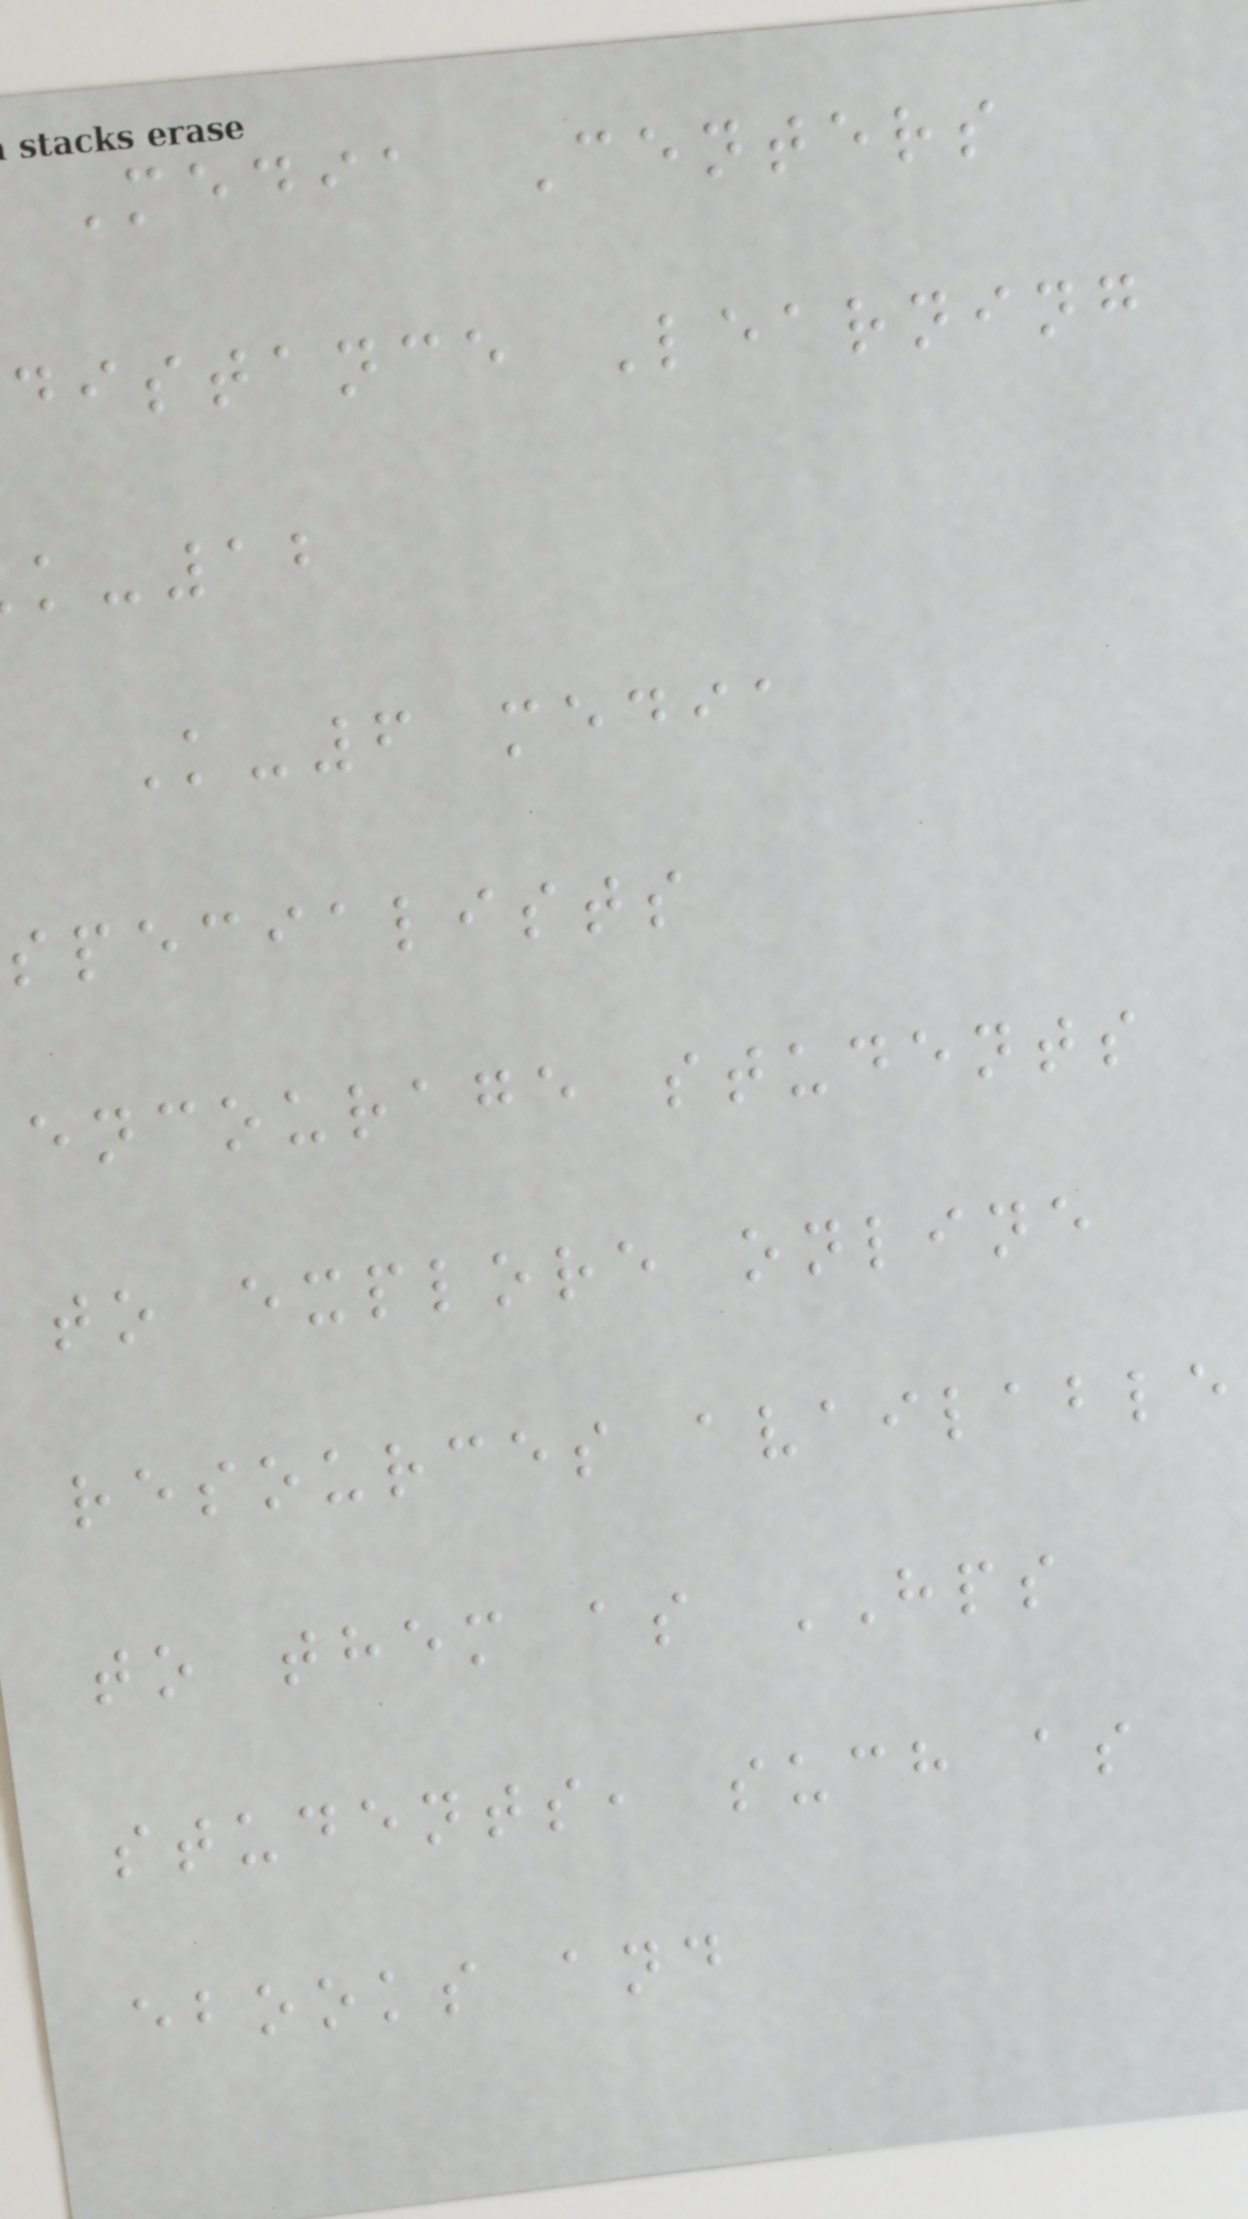Media Centers
distance Learning
k-12
K-6 media
specialists
encourage students
to explore online
resources available
to them as HPS
students, such as
ebooks and
